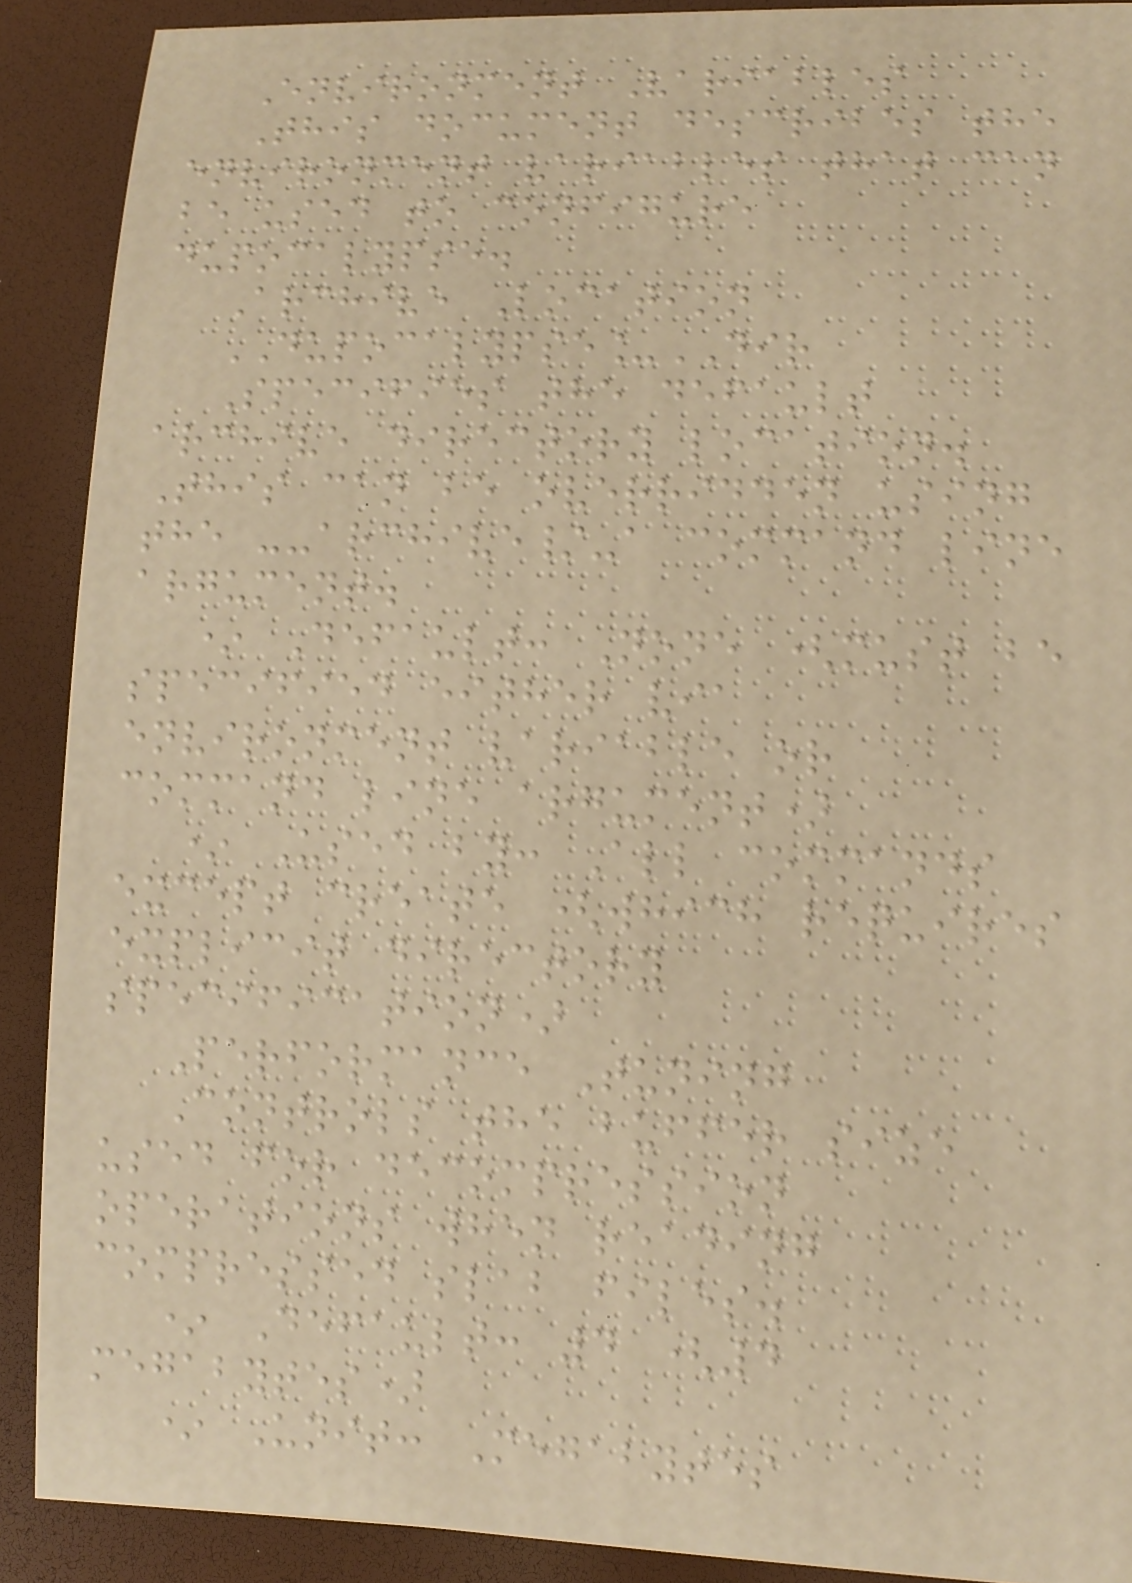Environment Variables
This document describes the
environment variables that can
be used to configure
dupocalypse.
Archive Location
DUPOCALYPSE_DIR
Specifies the default
archive directory location.
This can be overridden using
the --archive/-a command line
argument.
* Default: None (must be
specified either via
environment variable or
command line argument)
* Used by: All commands
except create (which requires
explicit directory
specification)
Performance Tuning
Controls the buffer size
used for decompression
operations when reading
compressed slab files.
* Default: 4 (4
megabytes)
* Unit: Megabytes
